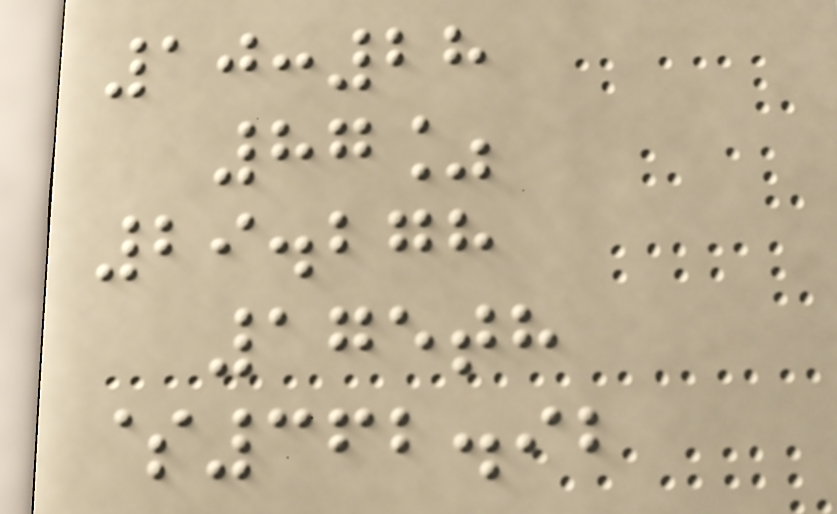10:28
87%
29.278
175th
$362.92
